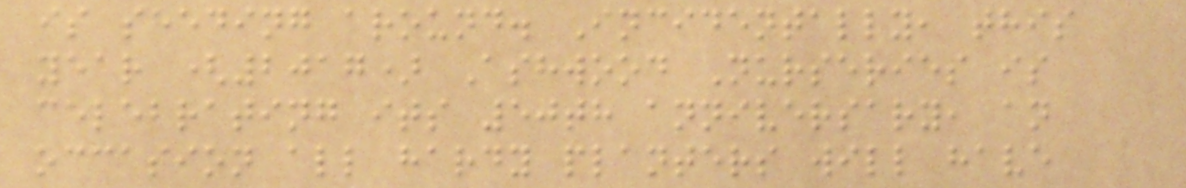is seeding around. Incidentally, this
year (2017) Ashwood Nurseries is
celebrating its 50th anniversary, an
occasion all hardy planters will have
